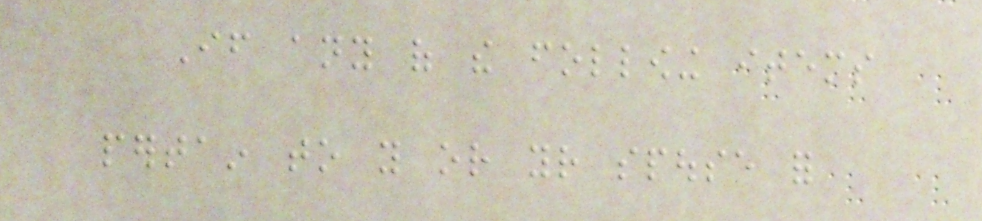If any of the following items
pertain to you or your spouse for
